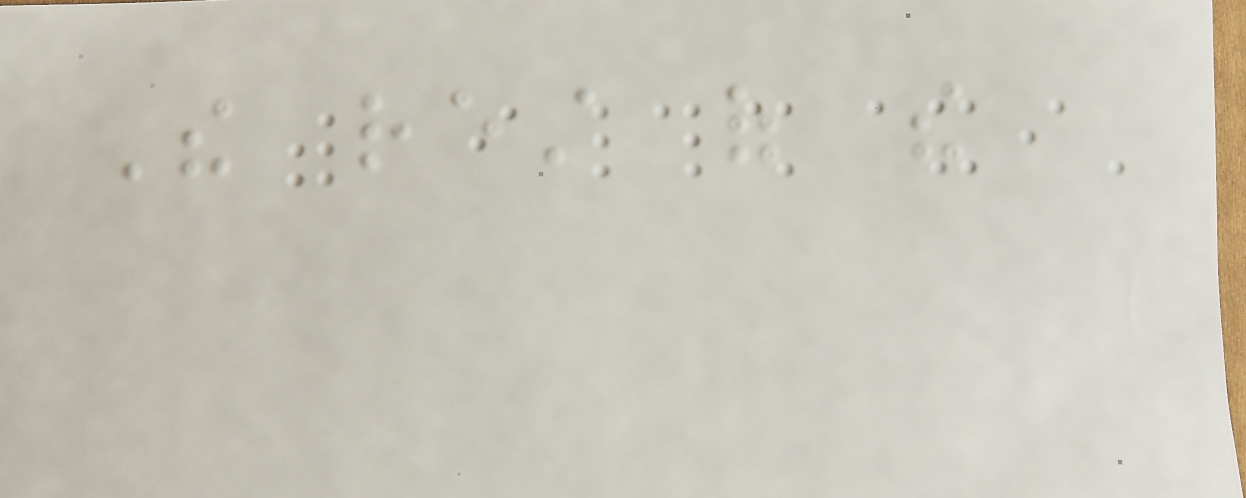The rest of the
